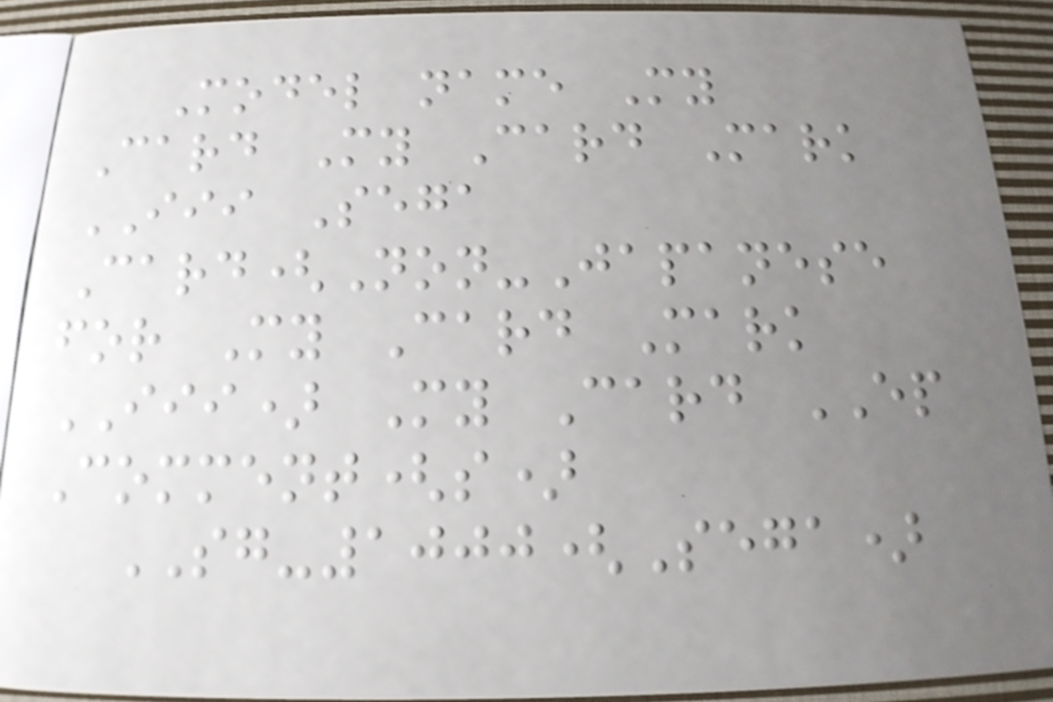Model name My
Card My Card Mark
III Sega
Card(Non-Japanese
for My Card Mark
III) My Card EP
Comment(s)
SG-1000(Sega)
